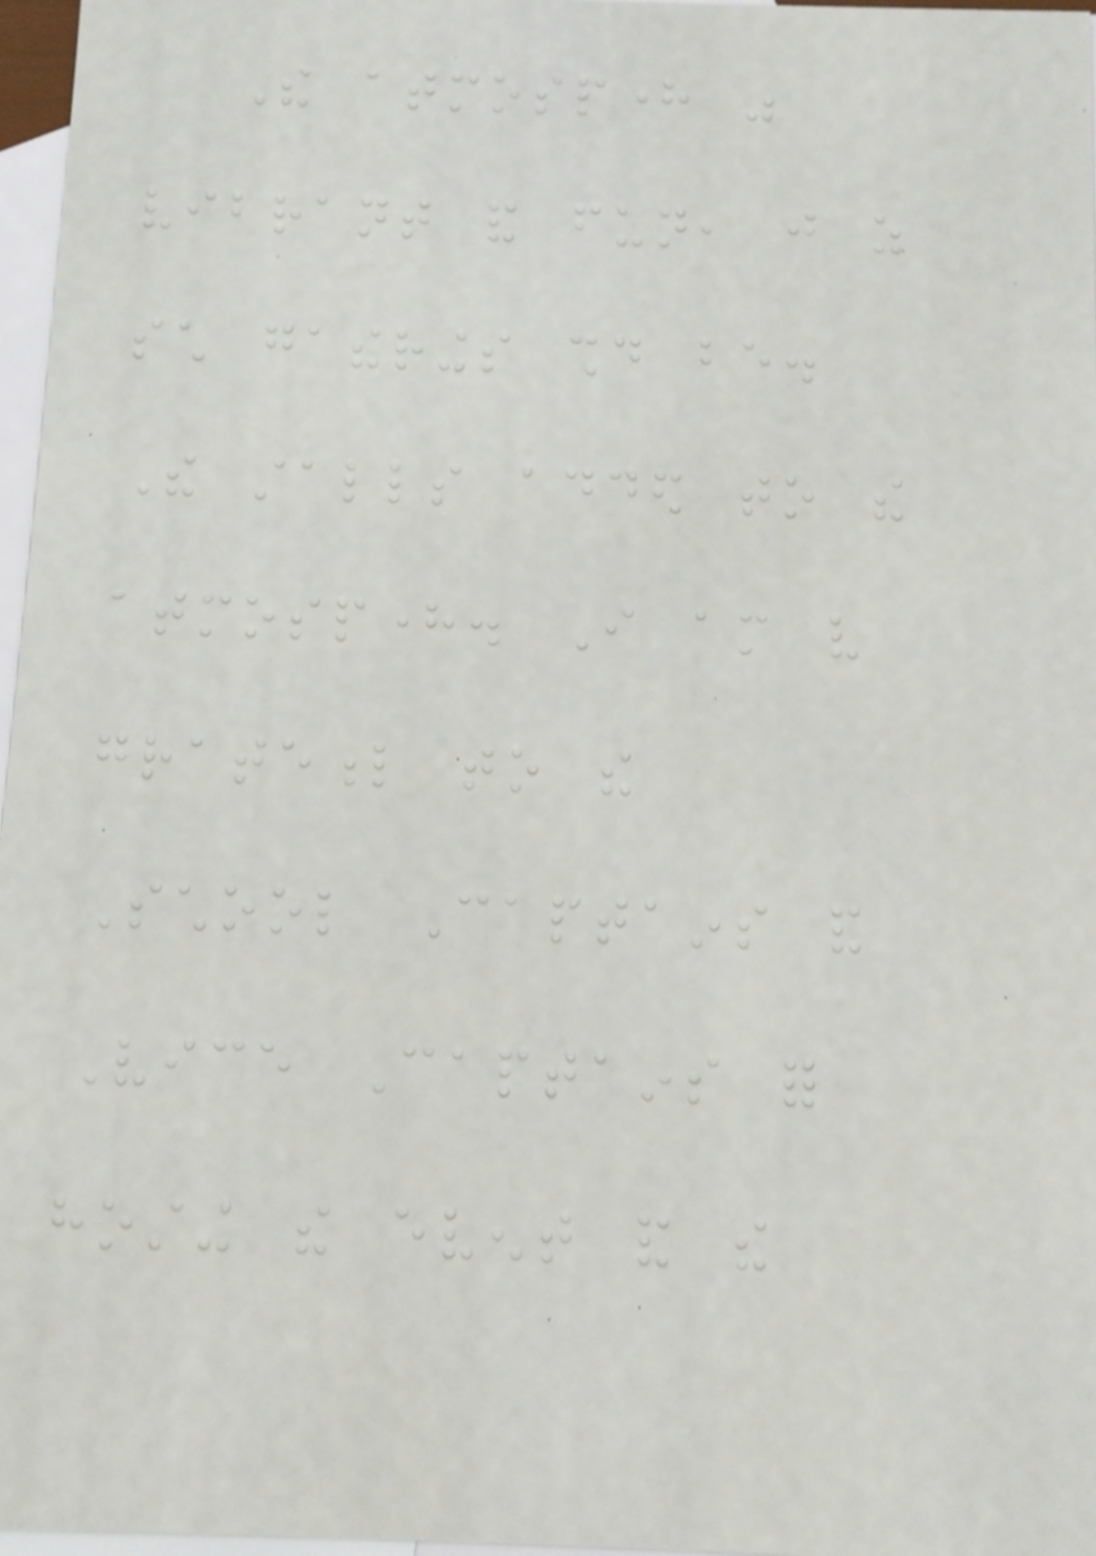The atmosphere was
vibrant and fun, just as
such gatherings should be.
The stalls added to the
atmosphere. I am very
grateful to the
School Captains and
Vice Captains for
hosting the event and the
